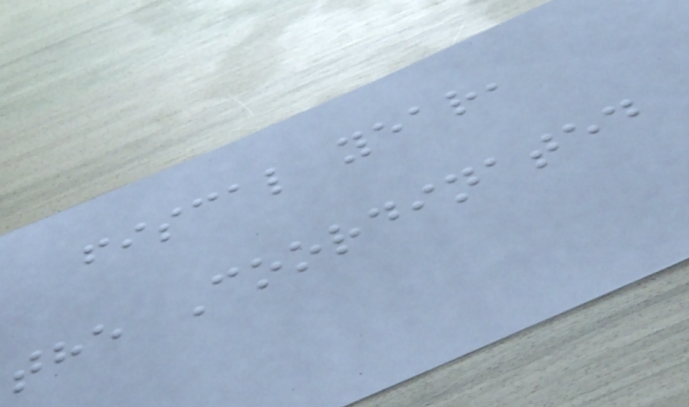fiscal year,
the Coordinated
